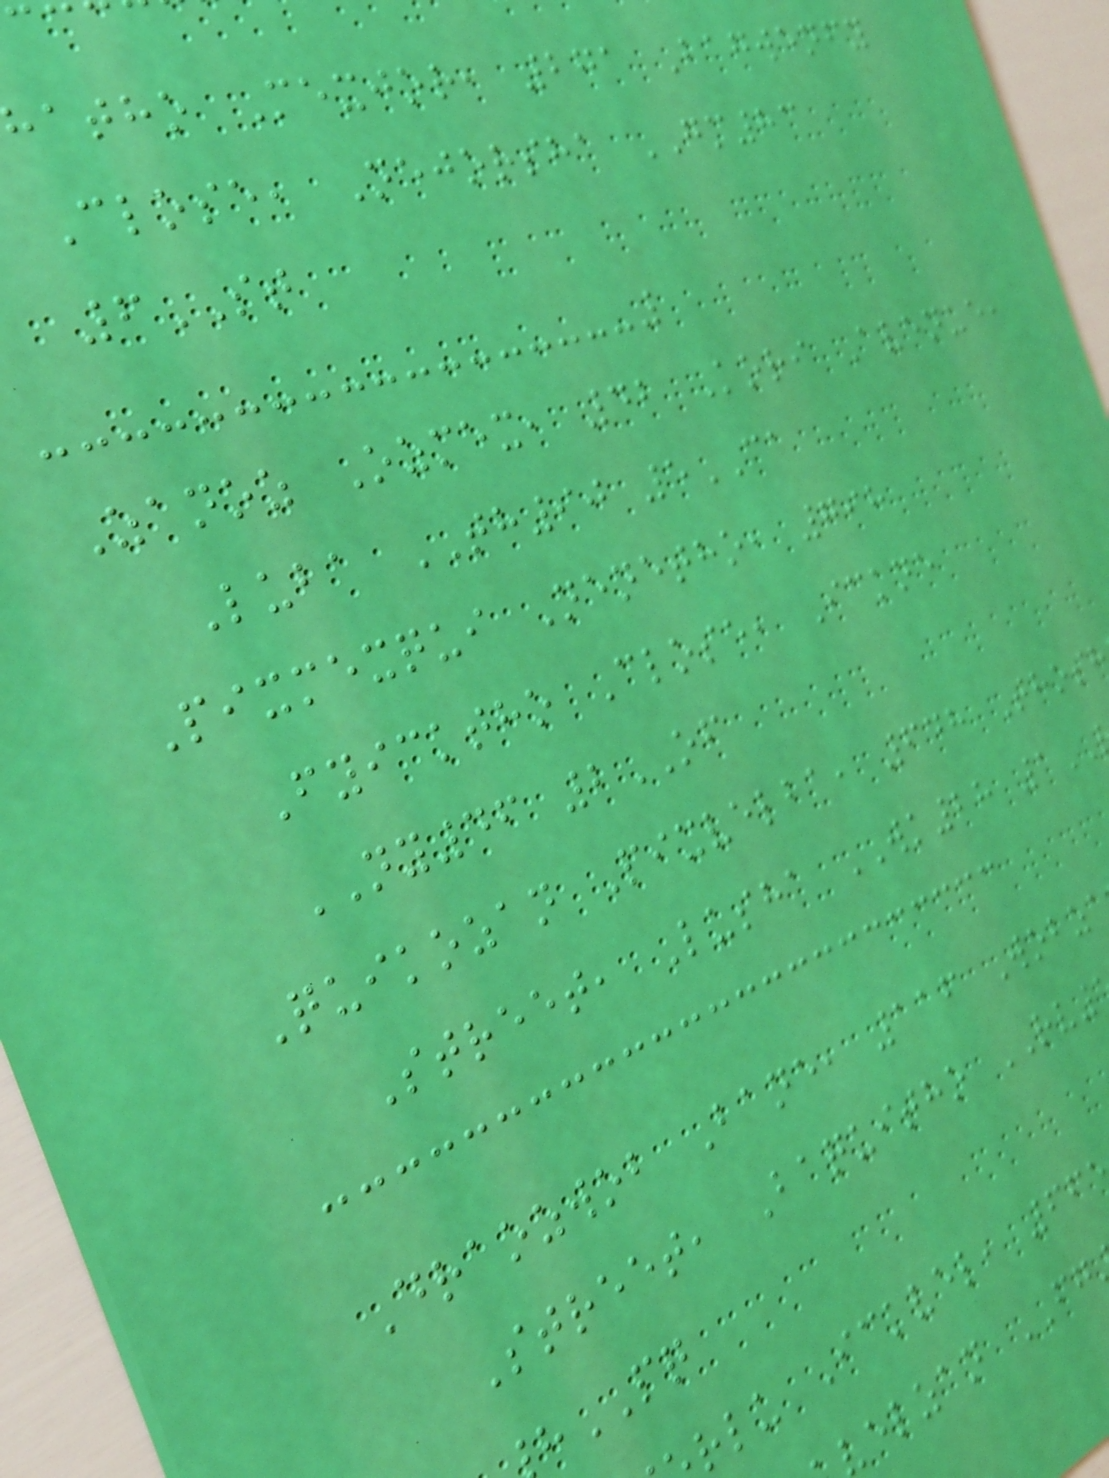atho Mexjor, 271 Bagwenfy
Close, Nejorsha GM83
6ST
Zanoz Ozmex, 42 Kori Avenue,
Luba TH90 5CA
Pixmexqui Nenetho, 798
Fyicktho Close, Ickne
NY46 2OF
Quikozan Pixvelba, 648 Thos
Street, Lusha WK28 1
Draozwob Bane, 116 Wobz
Street, Baquitho RV
PQ
rlu Ickvel, 66
velzan FG
